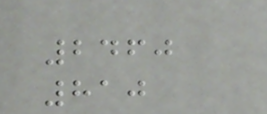2460
810
